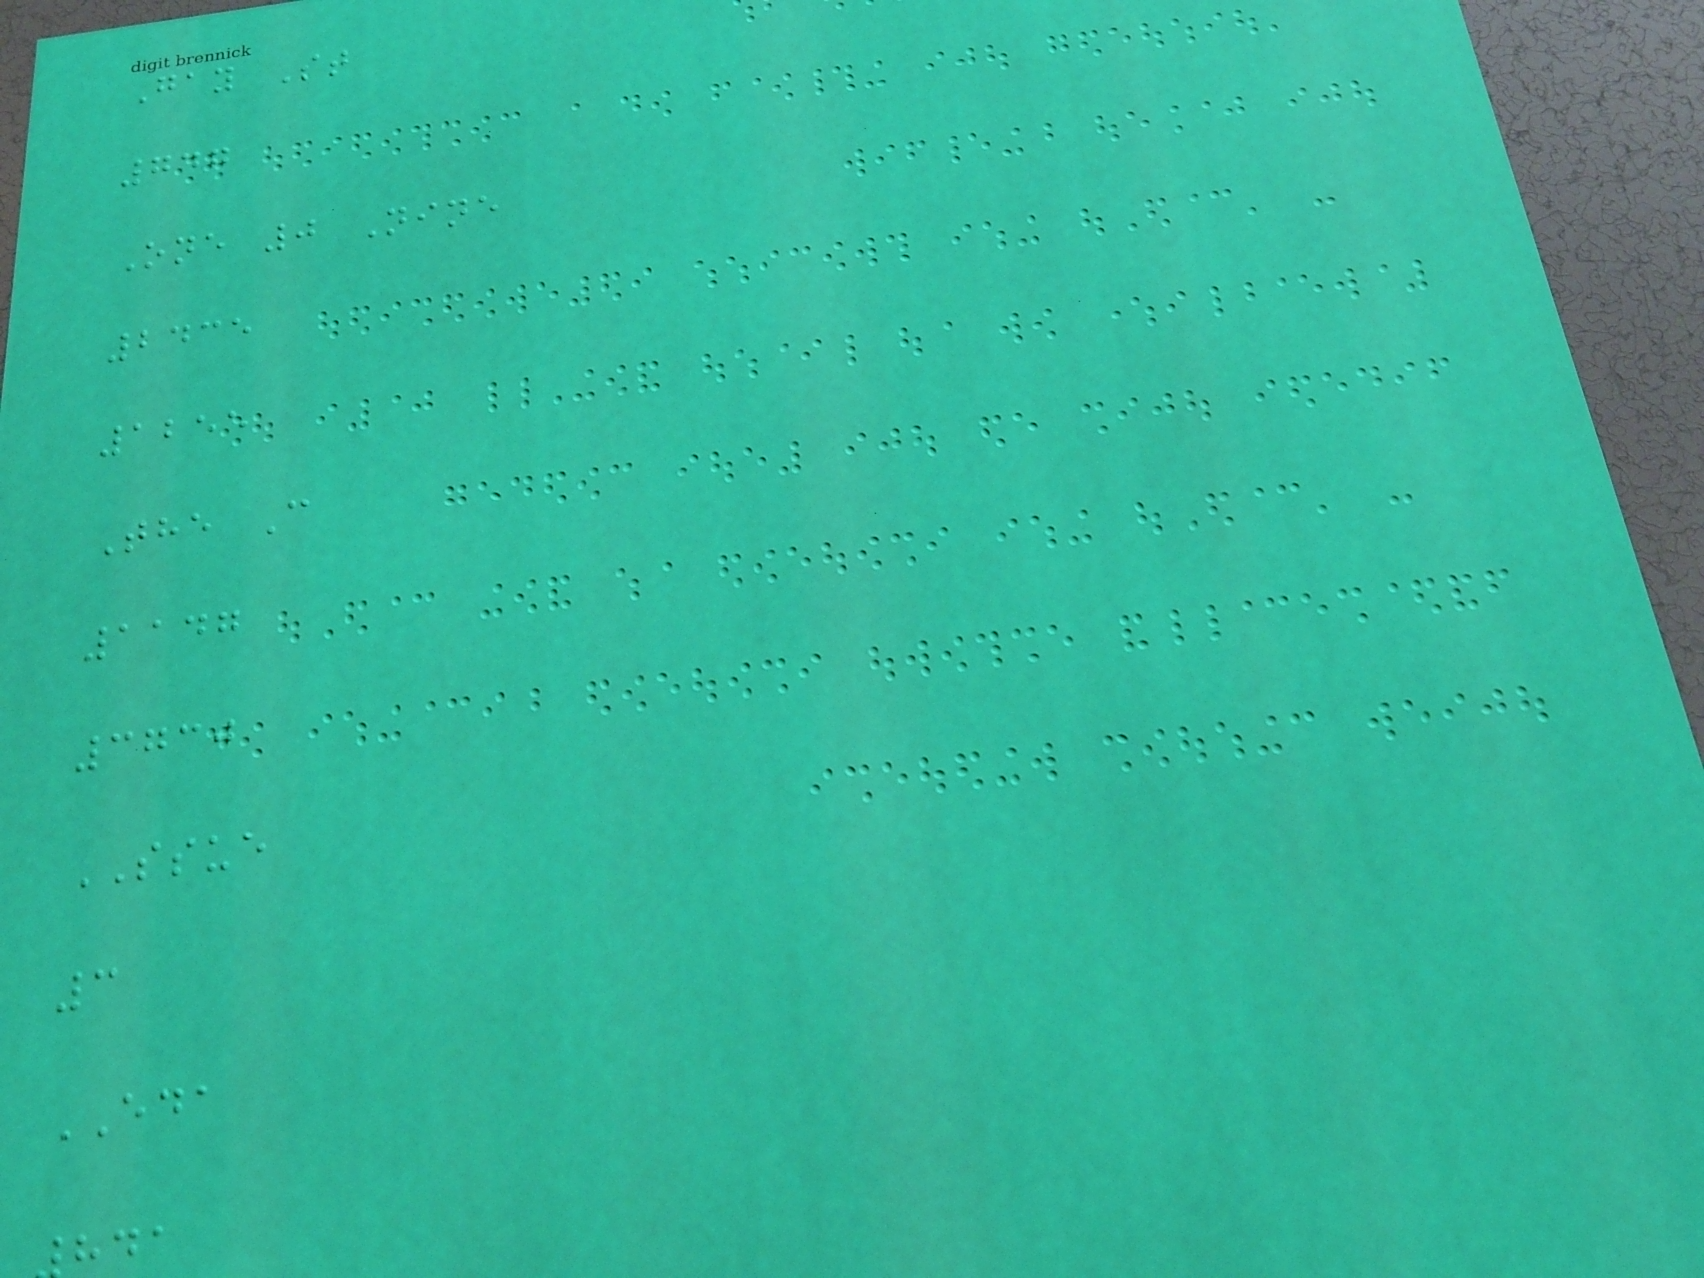Gay St
747
One 0 Nine
2435
1255
The C
1147
3730
SSUE
3
EDA
